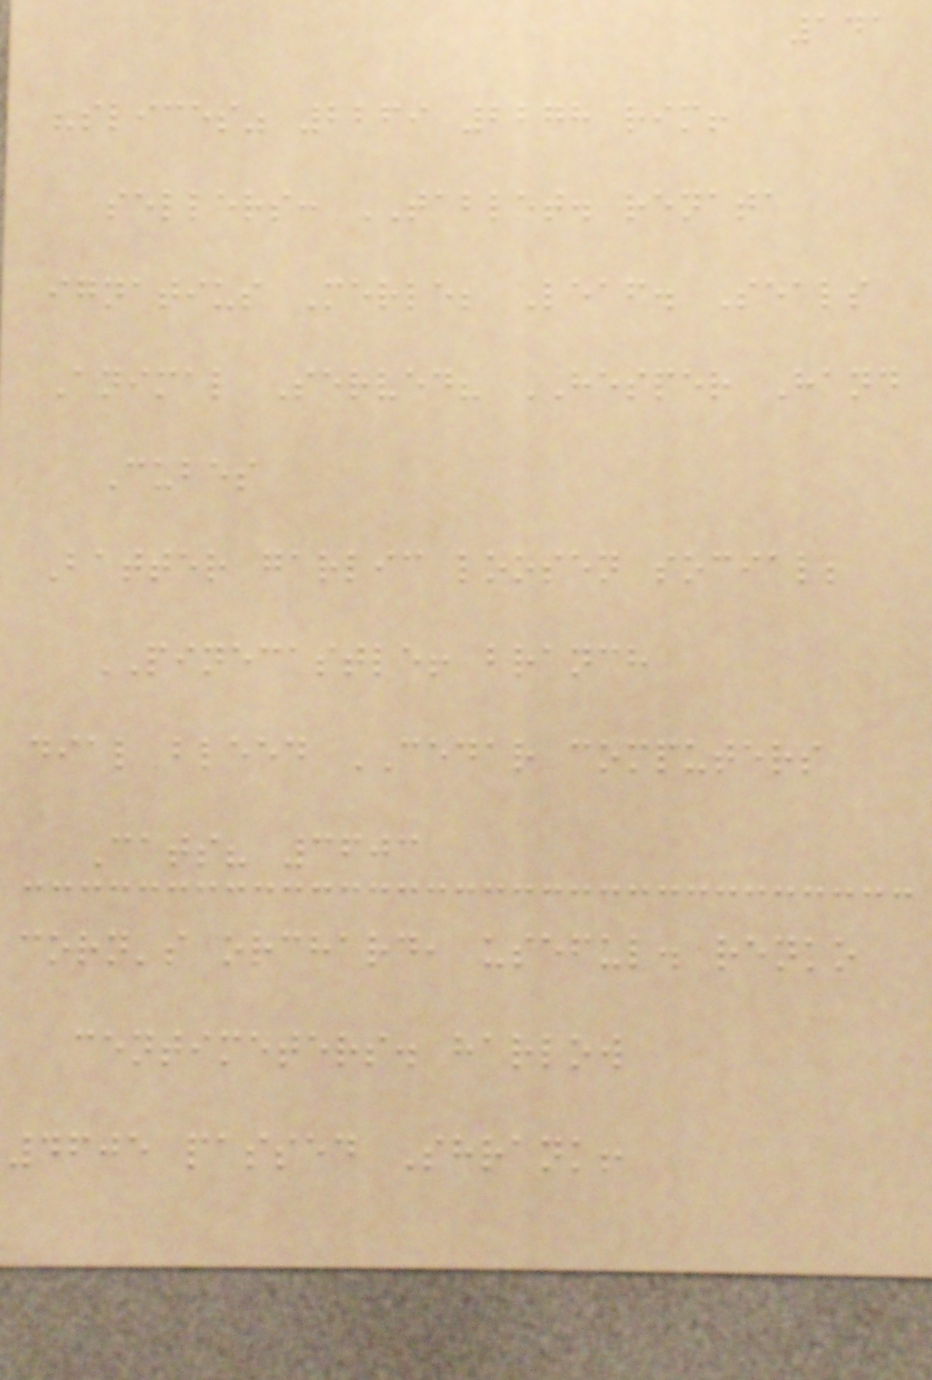141
"slices" 2269 2278 rim!
sellers: TABLET. renata
ignatius Merle; Leaf. Seals
Animal Served? HESPER Hand
Cubes
Batter garlic loosen social;
PINECASTLE! branch
dial bleed CEDAR computers
Cats? 3603
corn's orchard, useful. renko
centimeters. harlow
4605 passed Shrank!
